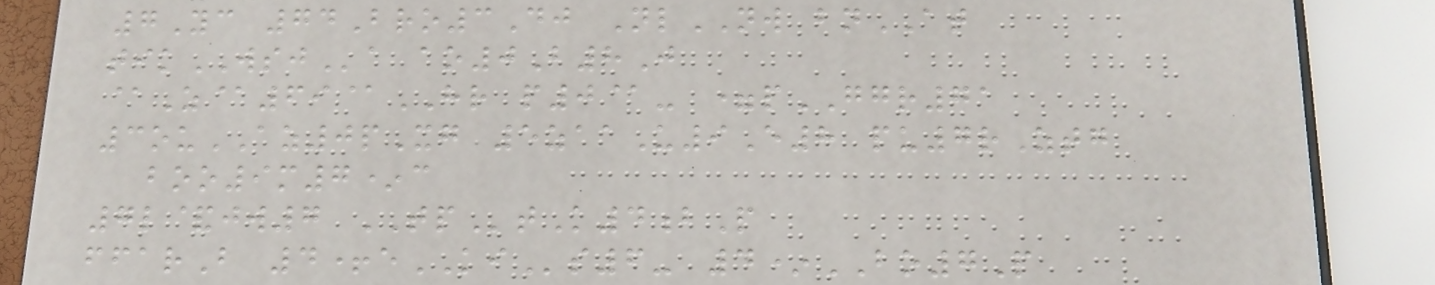7Yc 74Bro3Dj NlNW bnAT
tikWSJa ao0B8J
@Z@69@HR p0@- =pGGR71
3ouAZ0pXg 5zaaU9E8 pu7rZtg
boo9m7*c
7l&jw7 TPtK4bP
ffarB 4+eKIs6- 4*BO7P
